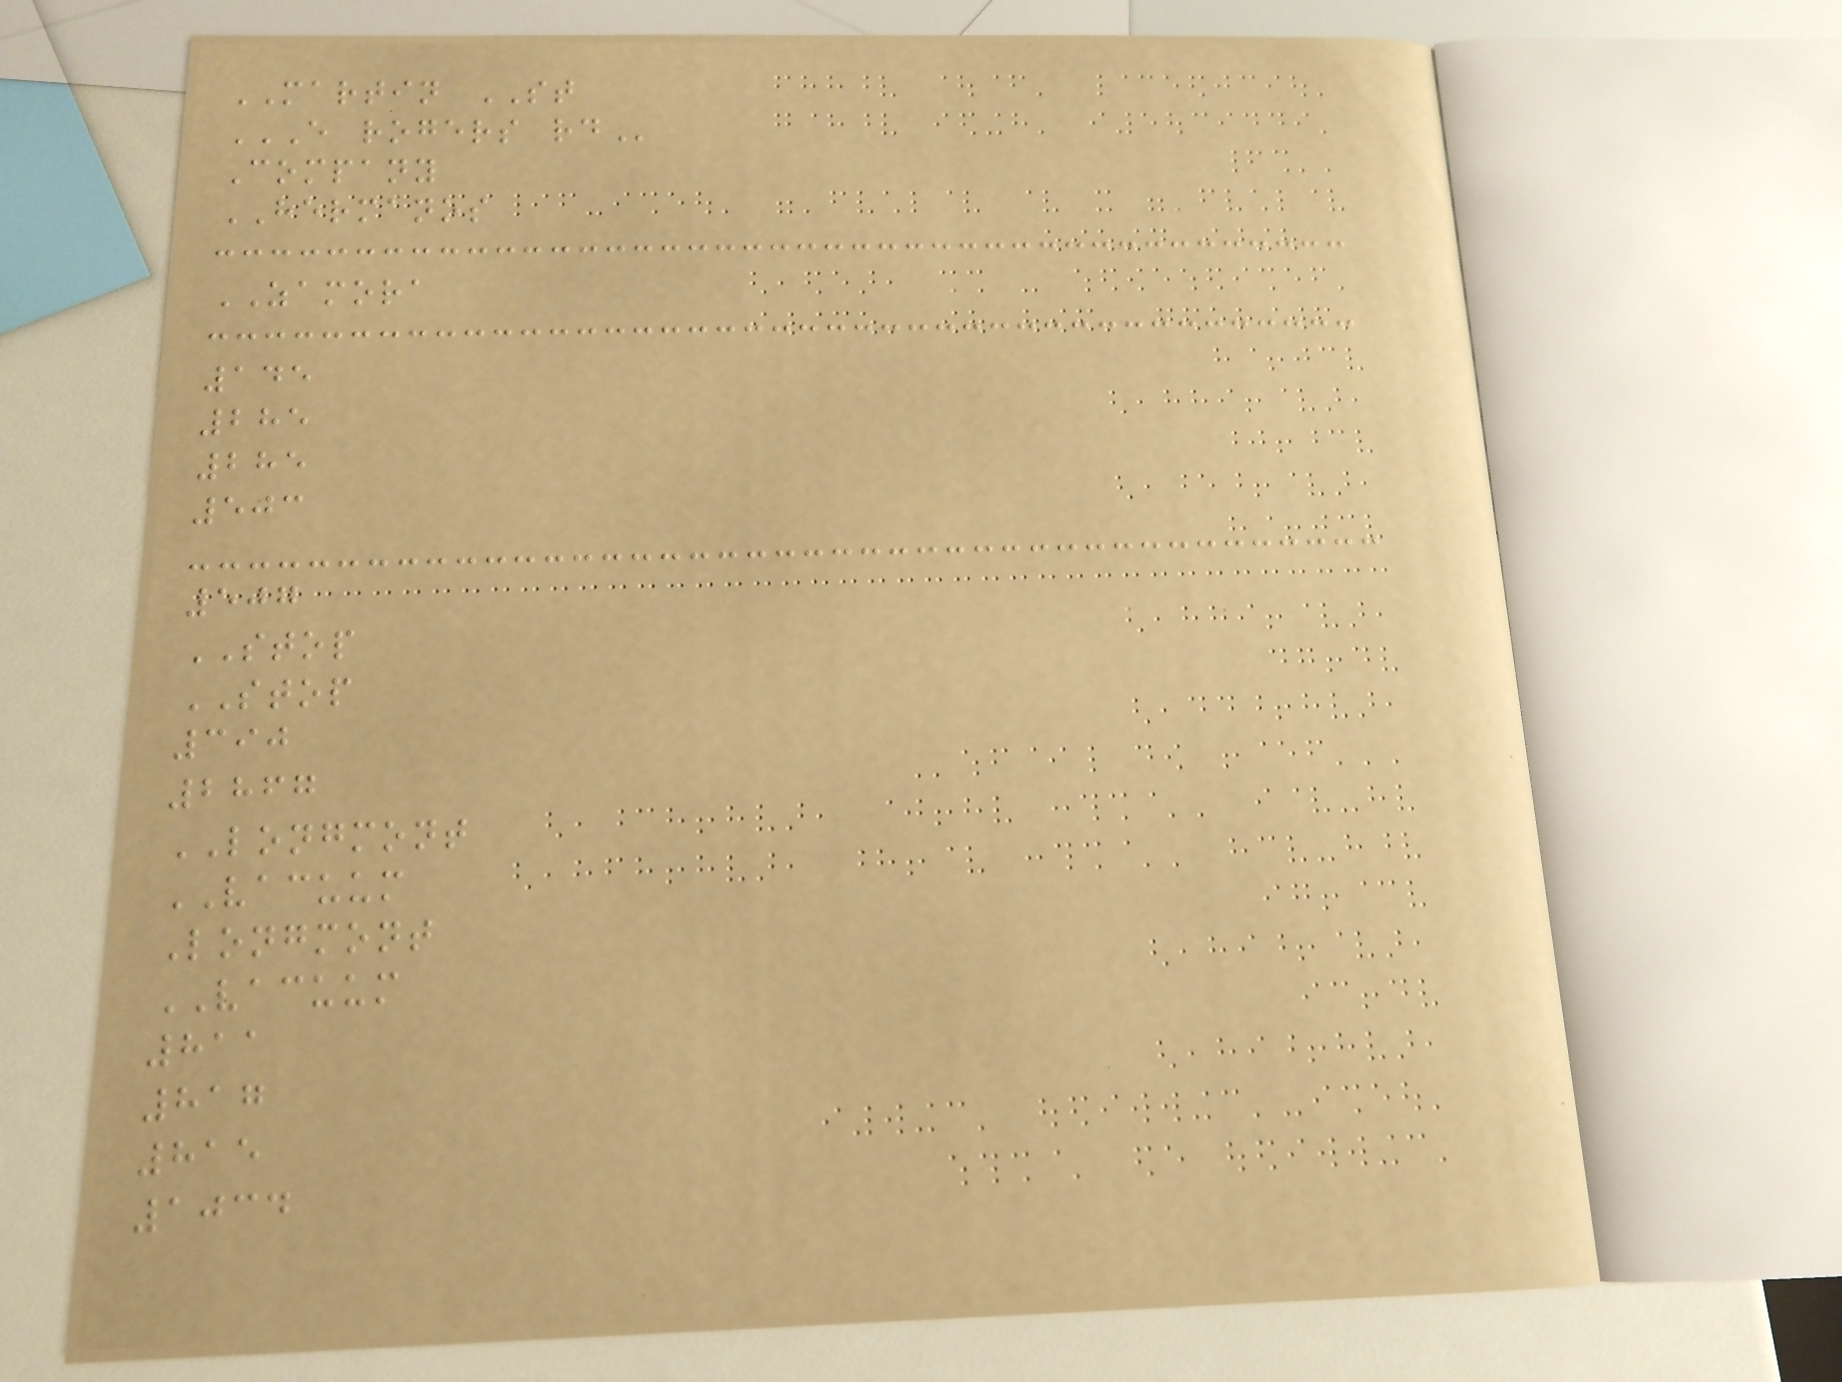MARTIN ST
E ROGERS RD
Company
HERMANOS
ZAMORA
145
285
285
503
507
STOP
STOP
390
2867
LONGMONT
VACUUM
Longmont
VACUUM
811
817
815
1034
